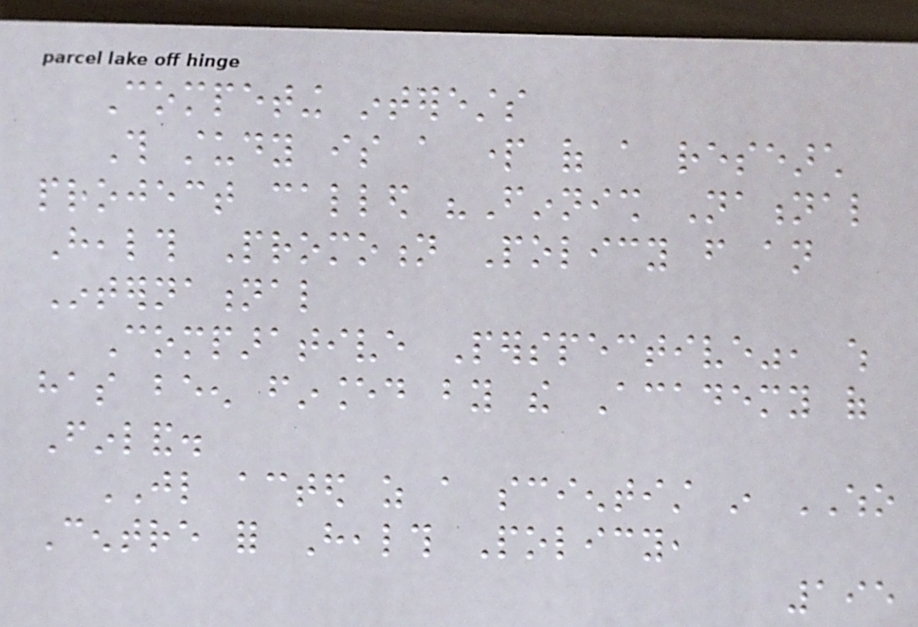Competing interests
This study is a part of a research
project called "Finnish National
Health Promotion Policy from an
International
Comparative Perspective", which
has been financed by the Academy of
Finland.
JL acted as a scientist in WHO
Centre for Health Policy,
195
